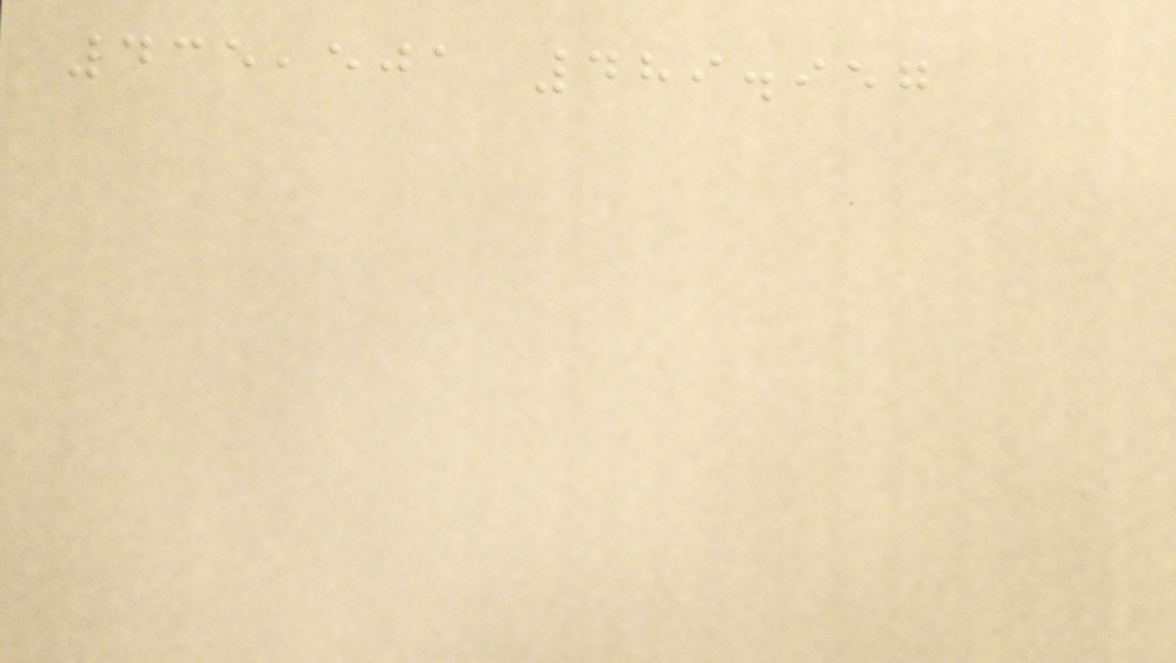435,501 489.957
